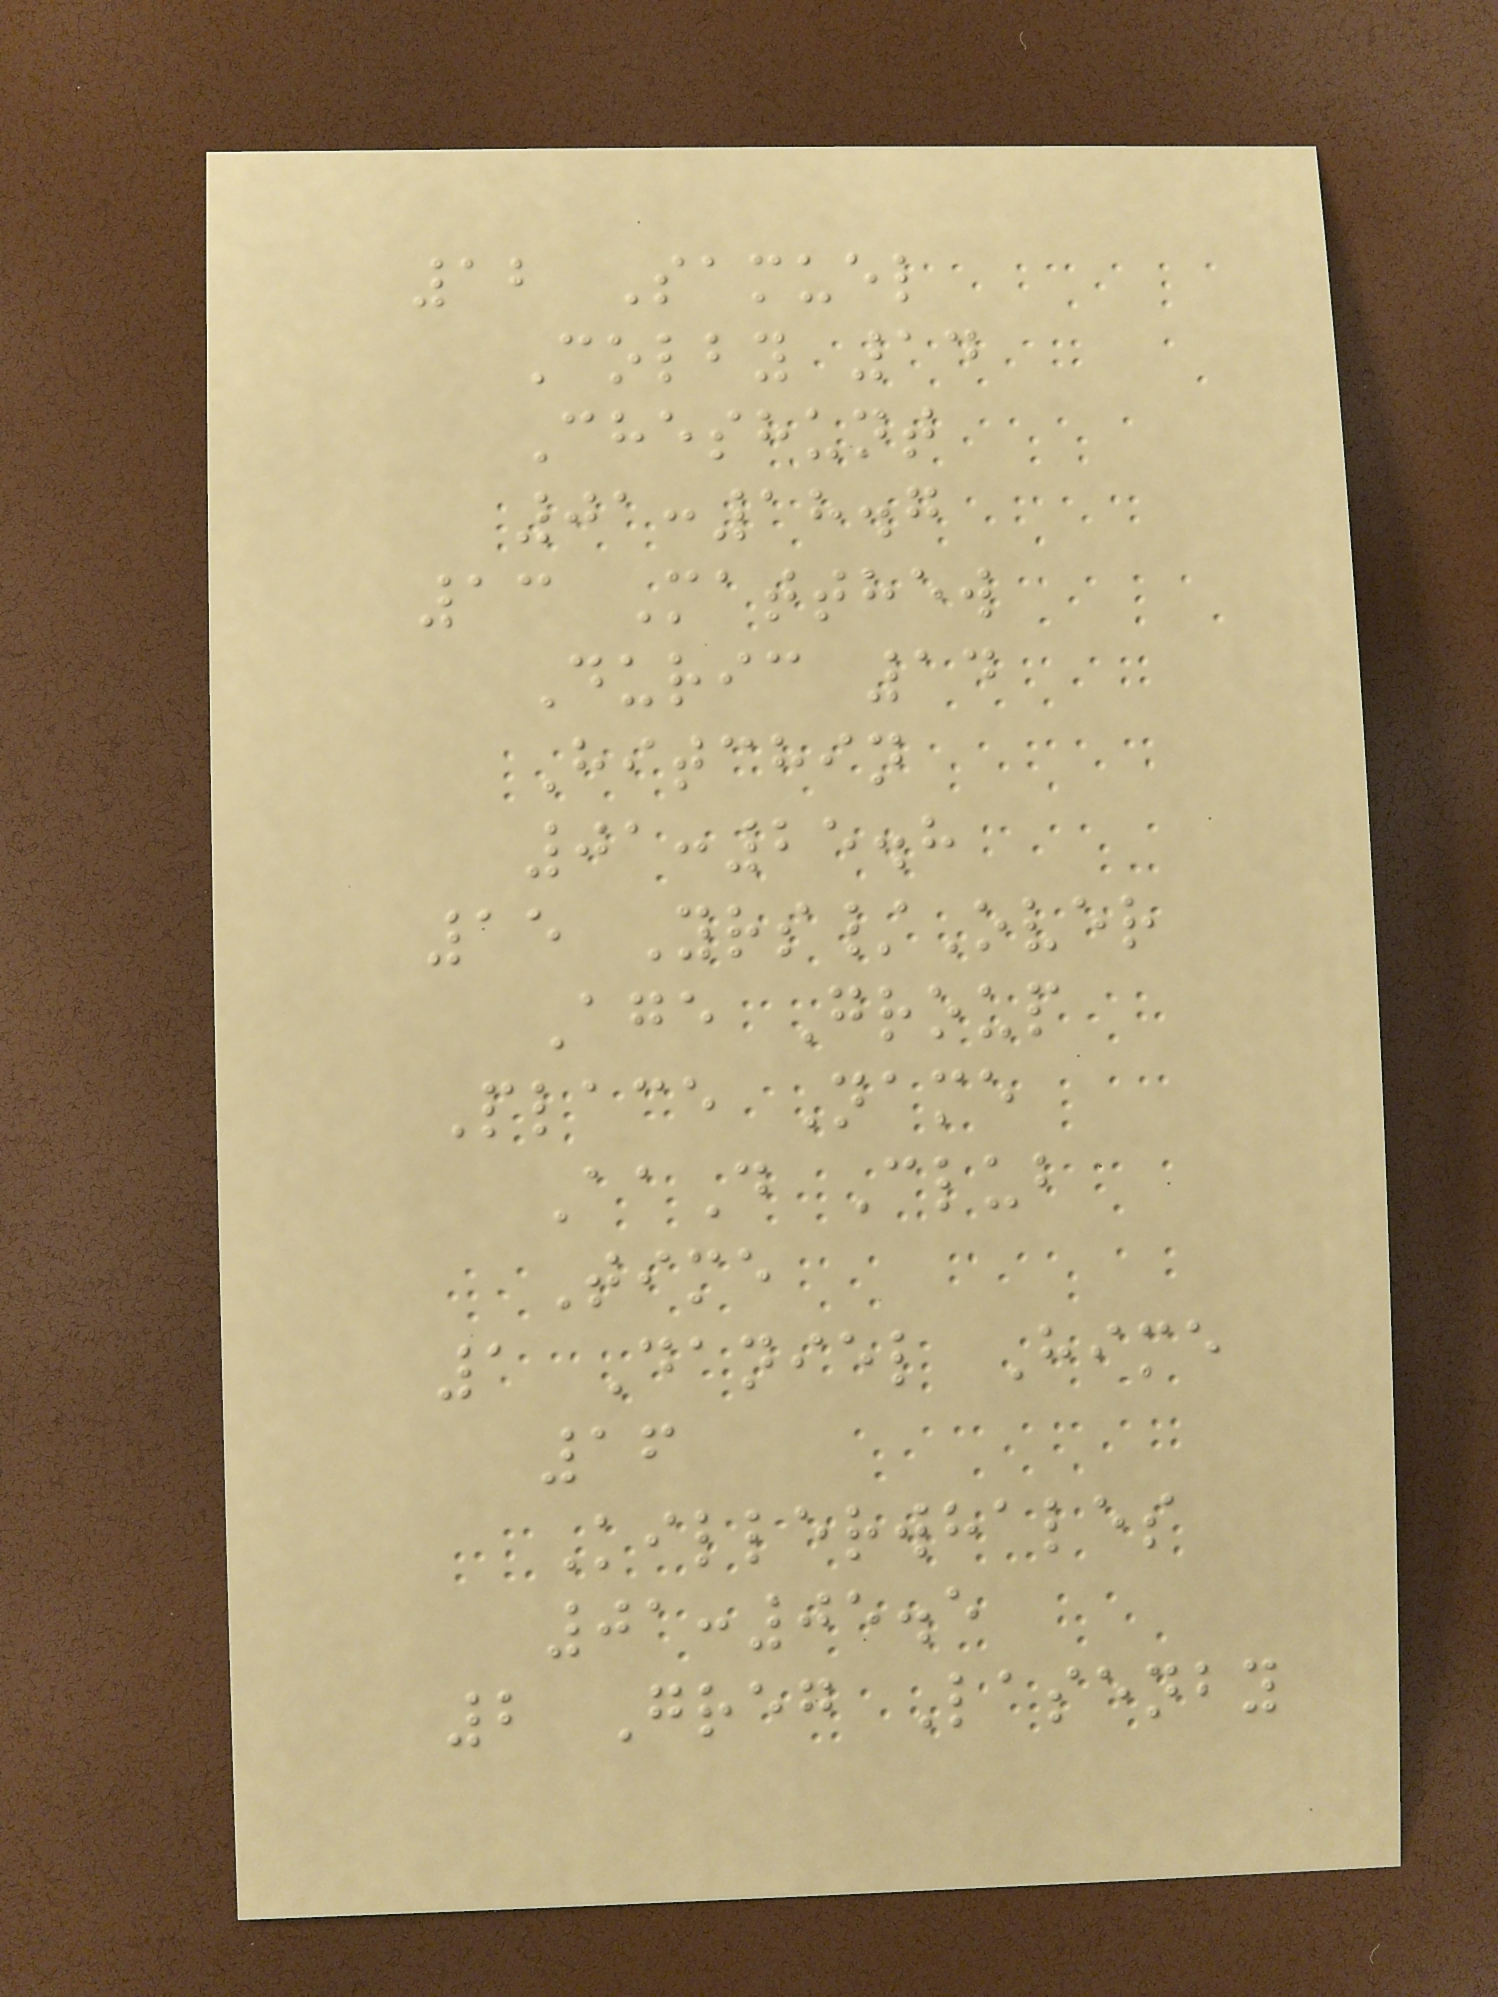12 Samuel
Colby 14
Cheshunt
01:18.7
13 Matthew
Duric 14
Hitchin
01:25.8
15 Yrs/Over
Age Group
Place Name
AaD Club
Time
1 Daniel Hime
16
Killerwhales
01:05.5
2 Greg Lasenby
